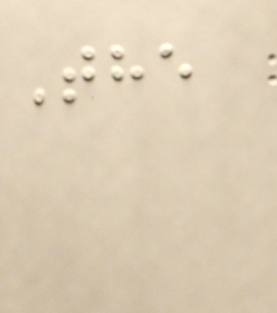The
